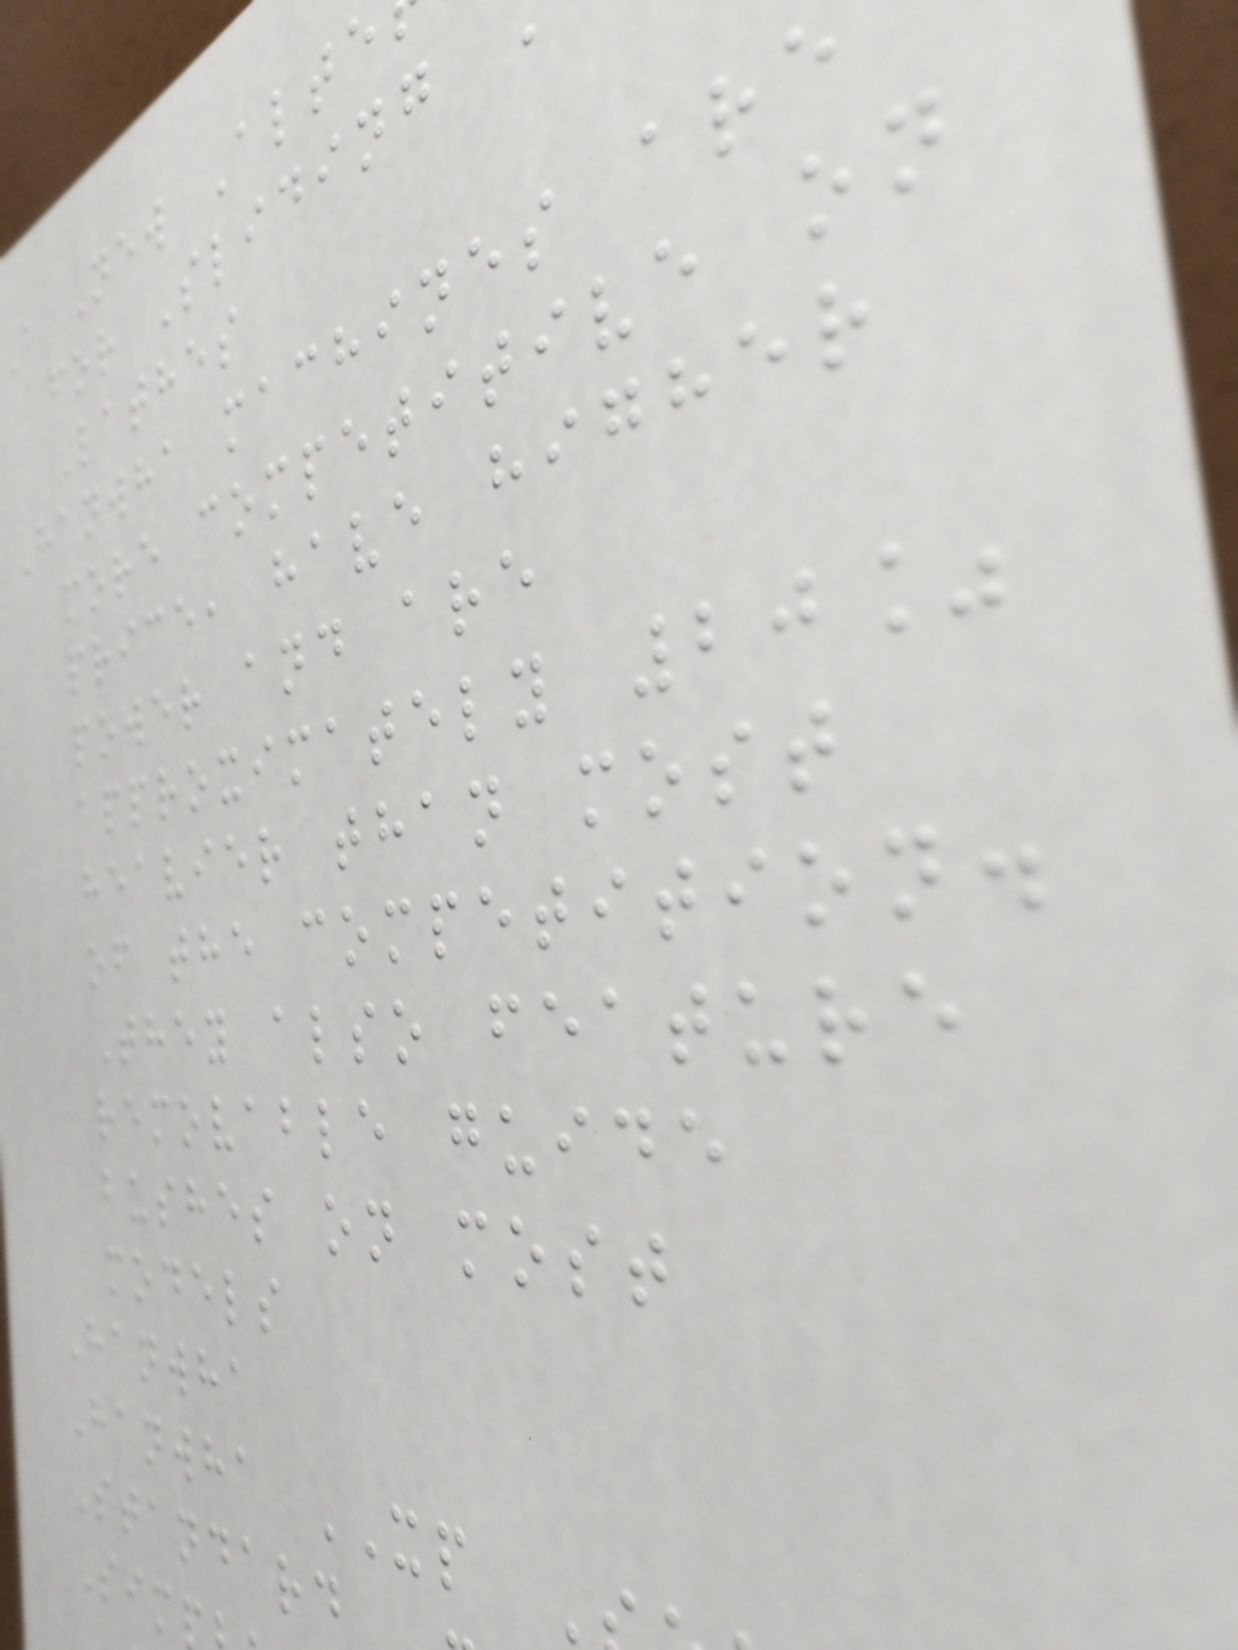A New Alte
for Sliding
Lathes
Hanwha machines are
more competitive on
price, have higher
power and are
approximately 20%
heavier than most
of the competition.
They also feature
removable guide
bushes on most
models
Hanwha
Hanwha XP
Standard
